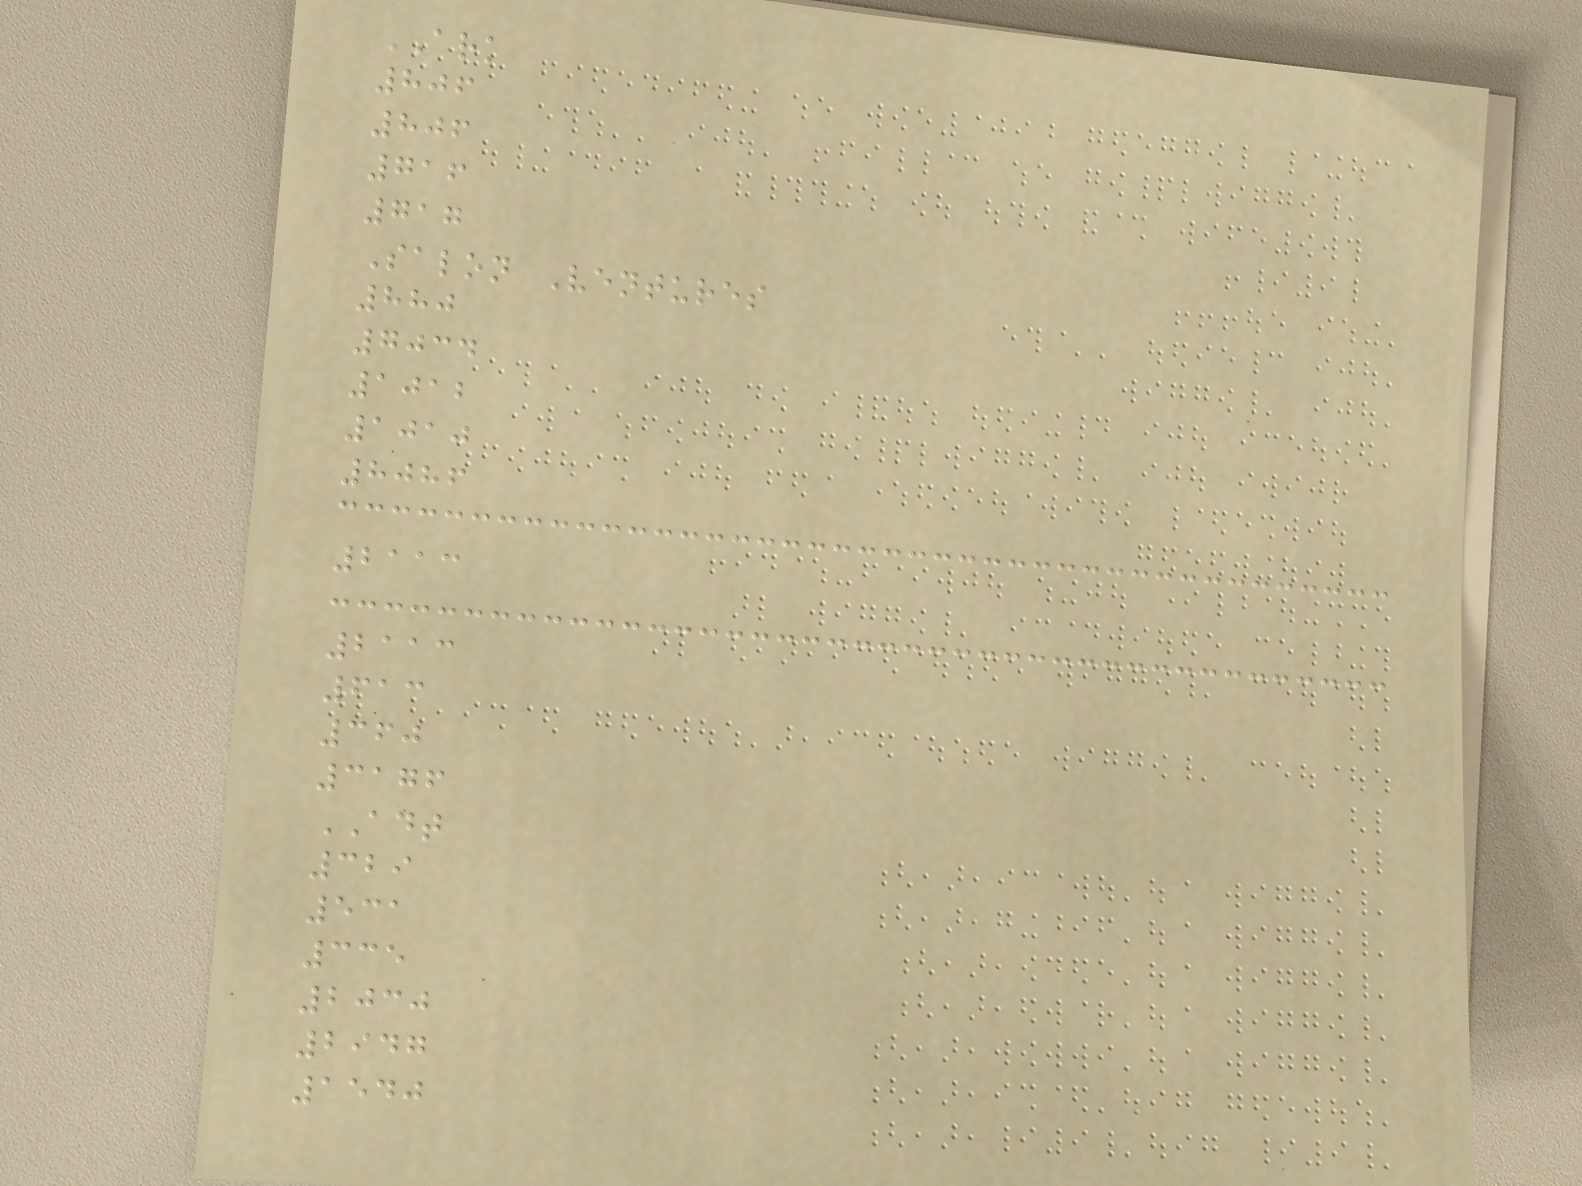ARK
806
806
716
717
Salon Ventures
880
7034
1012
1010
8086
2113
2113
613
360
3176
ADT
329
531
335
2030
2947
1540
